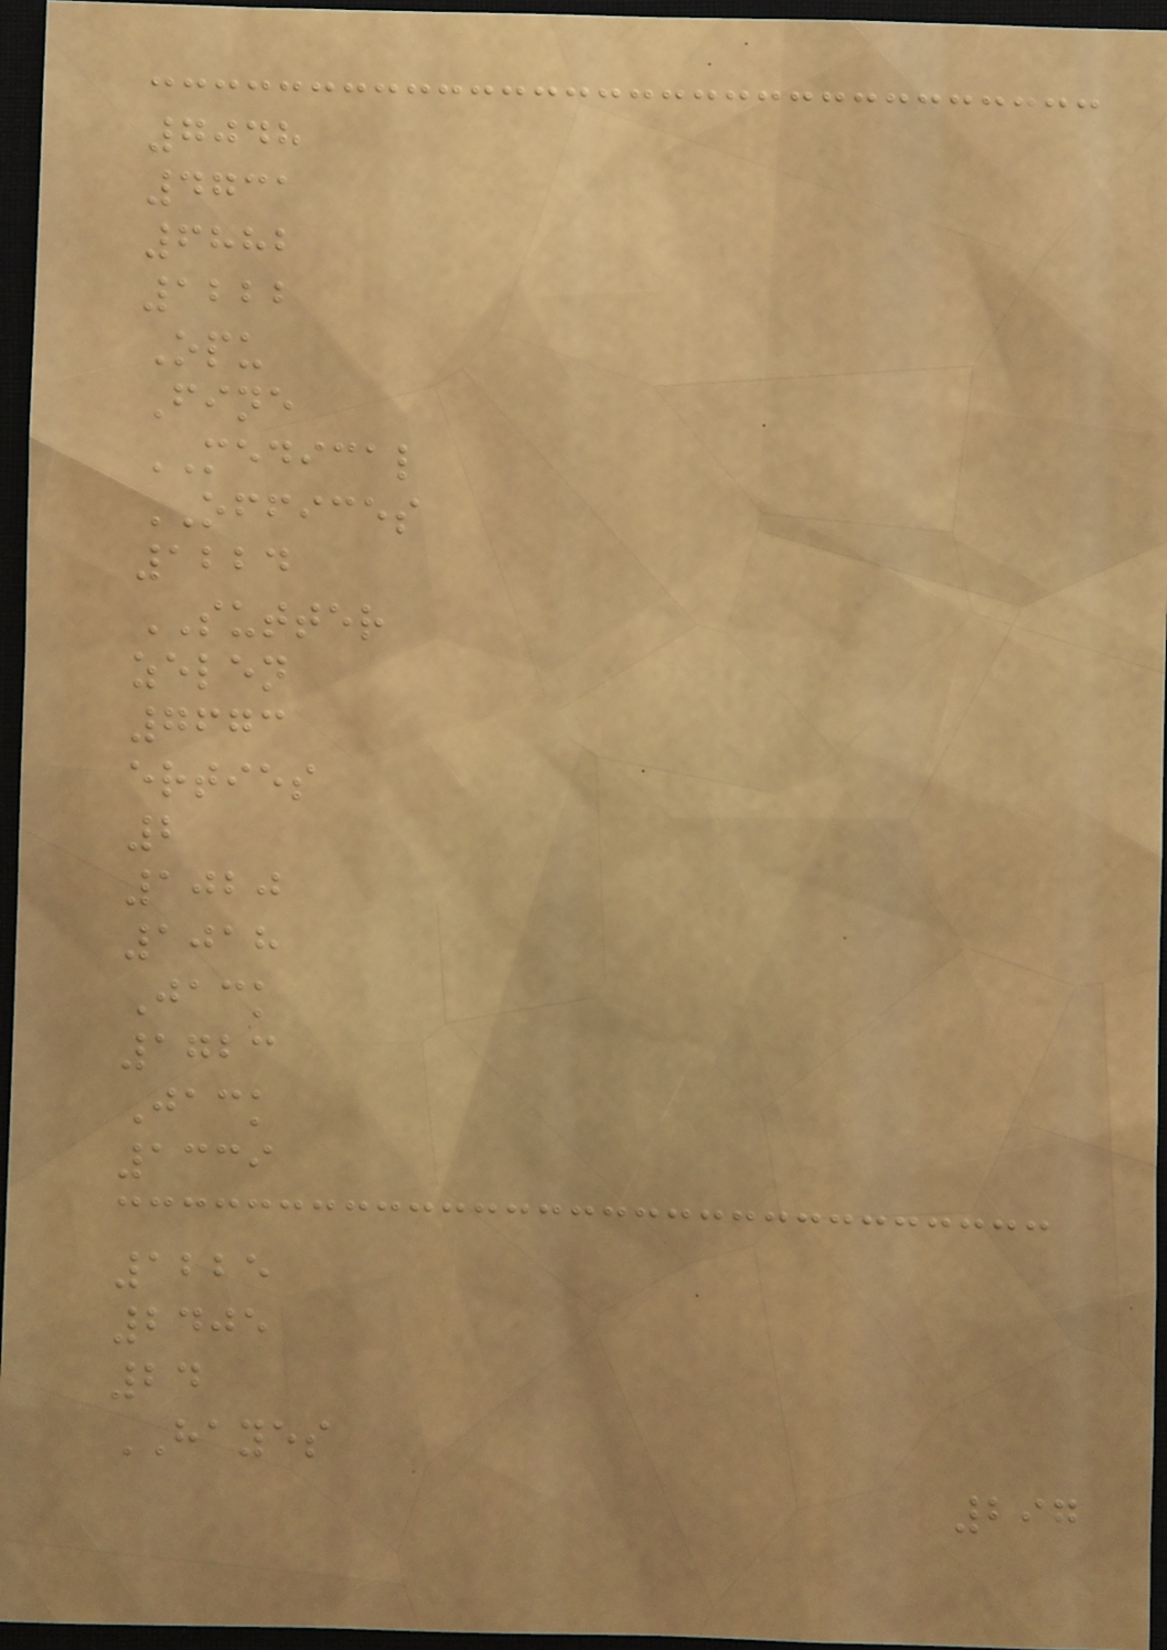7048
4731
6882
1222
Opu
Fine
MEDICAL
OFFICES
1224
SUTTER
zelen
7673
erties
2
1020
1018
Jack
1723
Jack
1339
1225
2405
24
HAYES
297
